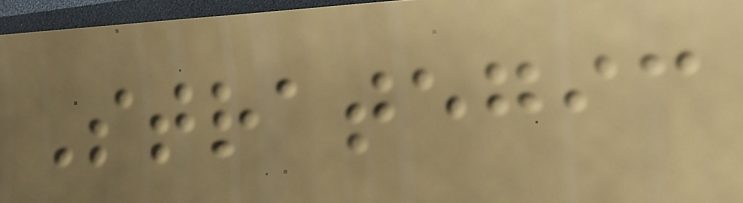Strategic
